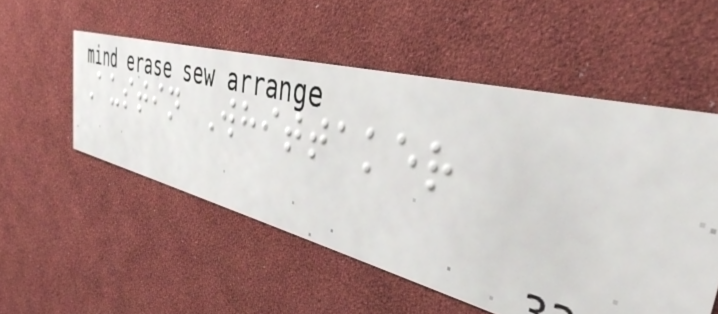Austin Whittaker
